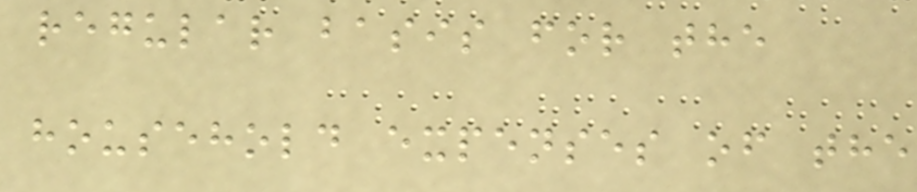regular basis for the
household expenses of the
